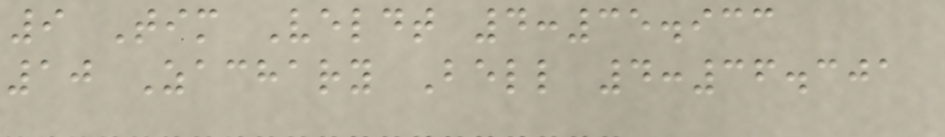9 Tim Veldt 4:35.933
10 Zachary Bell 4:36.301
